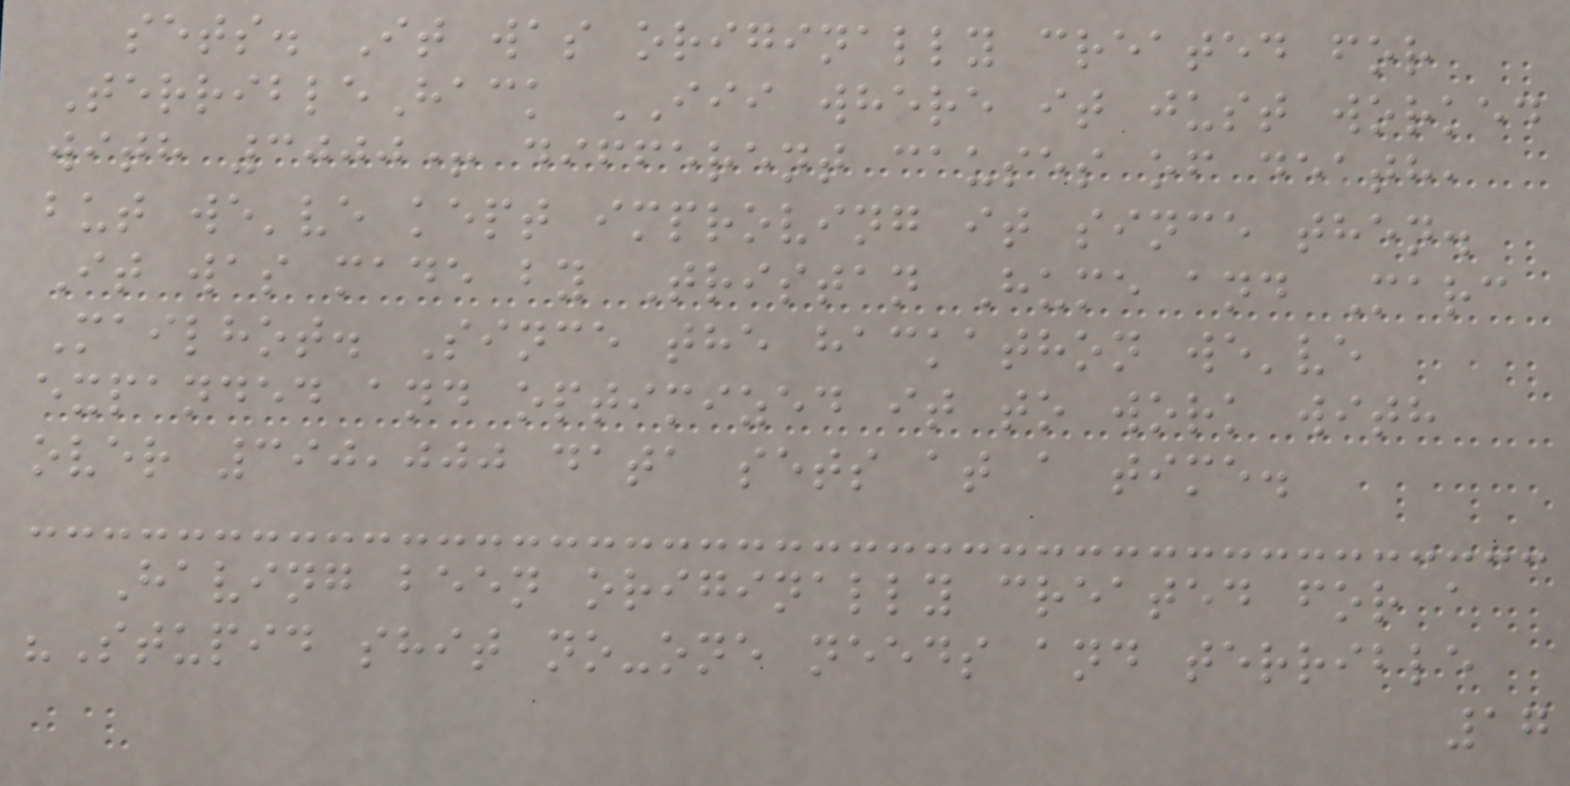sets. It was originally created for
TerribleHack III where it just worked
with 3000+ different causes of death,
but we've kept improving it since then.
It was made by Tristan Hume and Marc
Mailhot. Since the hackathon we've
expanded and optimized it to work with
over 390,000 data sets at a time.
Having been originally created for a
"Stupid shit no-one needs and terrible
17
